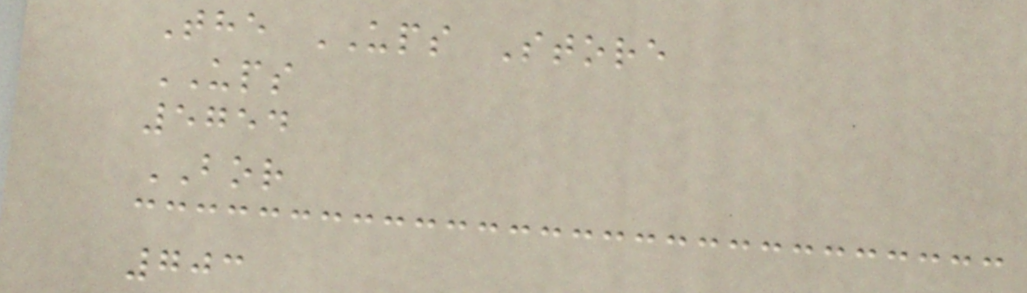The UPS Store
UPS
5754
BOR
703
